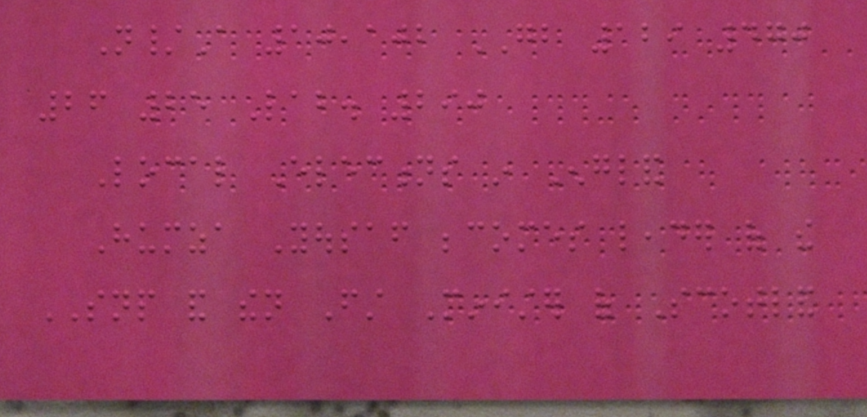N/A 10,102 GB 129 470
26 25 Lab. 290
Local Elections in England
Humza Yousaf becomes leader of the
SNP and then First Minister of Scotland
